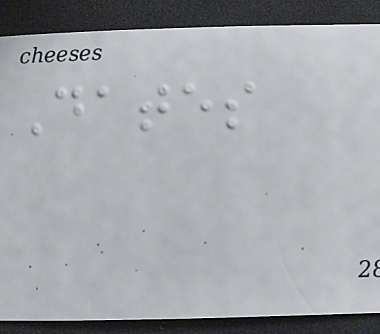Dates
